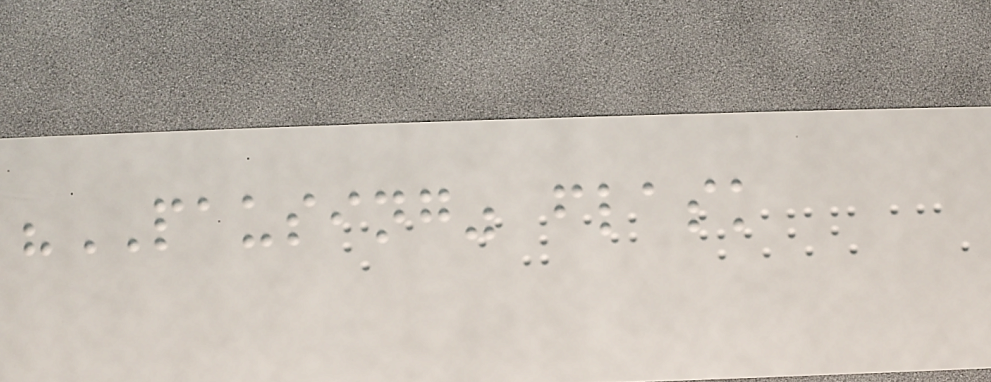"PAUSING" flask
